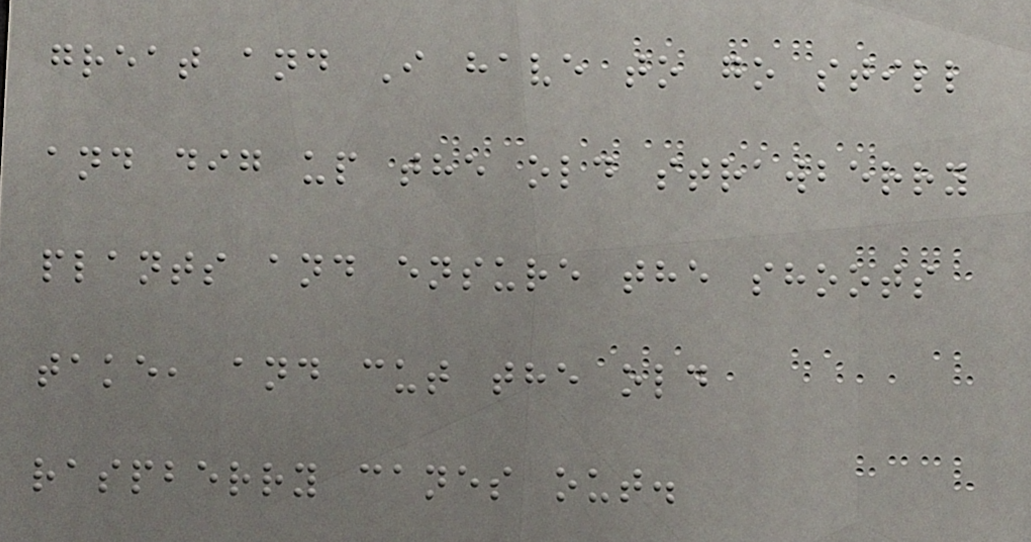great and I have to go still
and dig up the old strawberry
plants and ensure the shoots
take, and cut the old
raspberry canes out.
